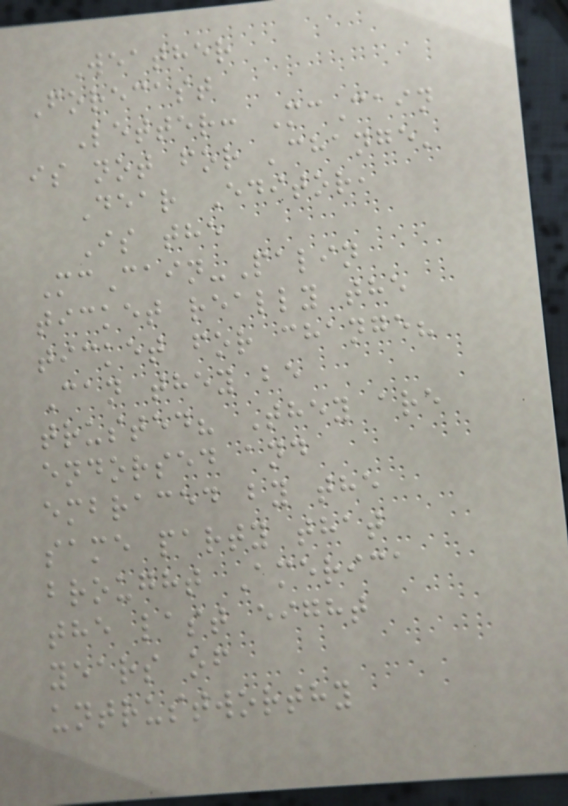Weather
Forecast
Letter: McCain
is not for 'change'
Dear Editor,
Is the
McCain-Palin
ticket really the
ticket for change?
Can they be
trusted? They are
endorsed and
embraced by the
same party that
brought America
the last eight
years of
untrustworthy
